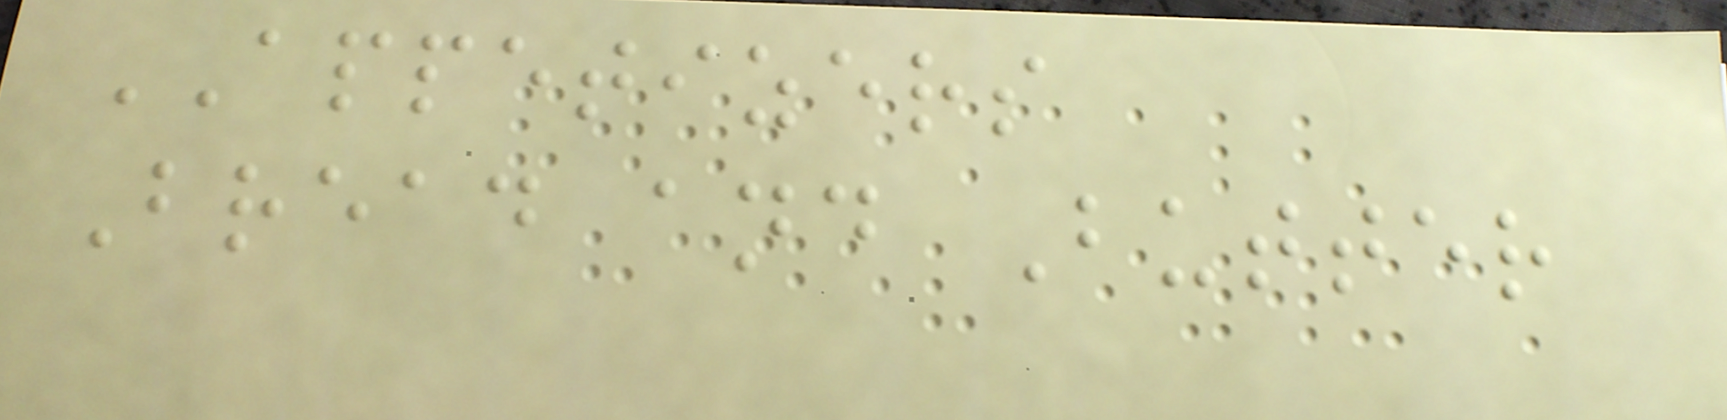APPETIZERS
Bread and Butter
